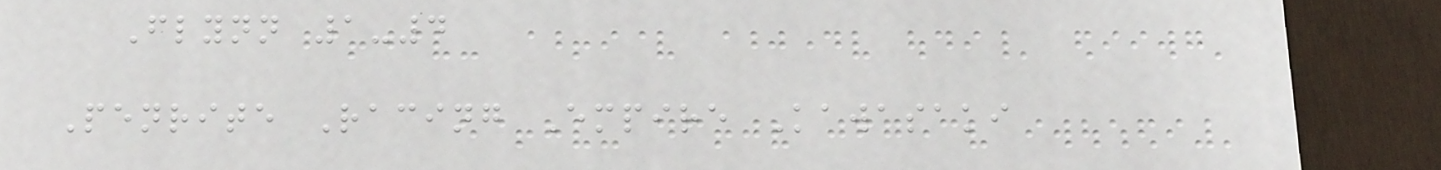Flynn 1-4
Penrite Racing Empire Kawasaki
